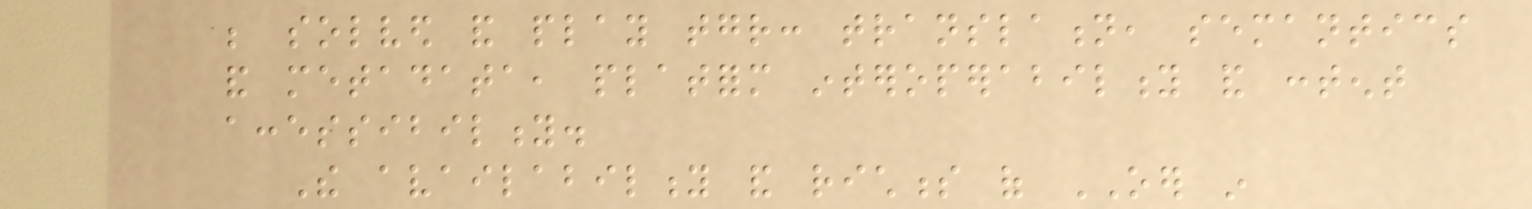be solved and play together: translation, semantics
and metadata, platform interoperability and content
accessibility.
The availability and richness of OER in
